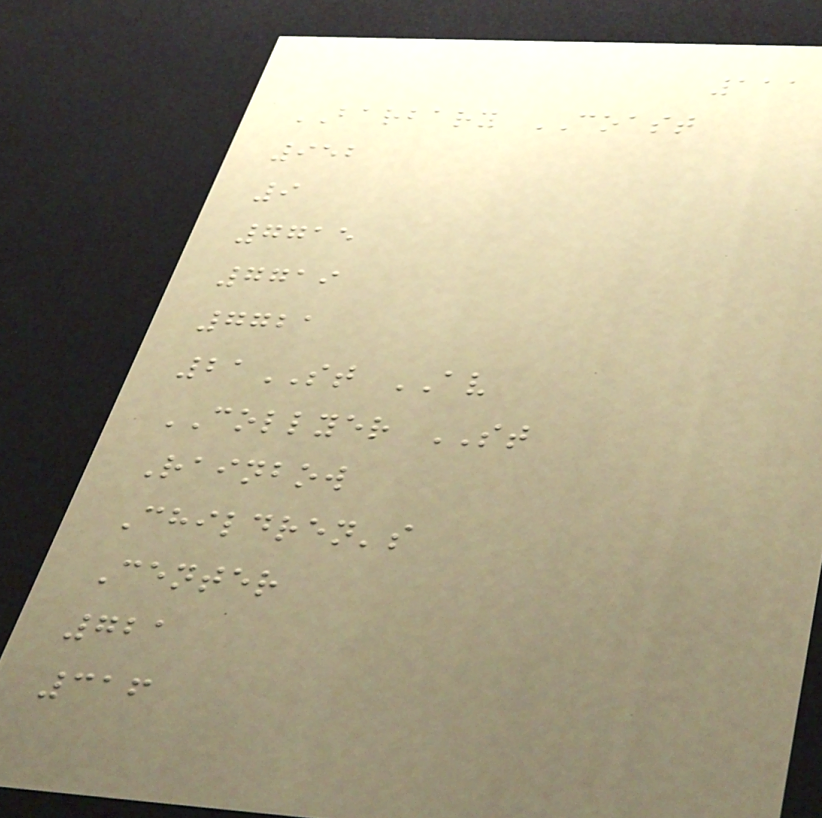111
BARBARY COAST
952
9
7715
7719
7721
21ST AV
COLLYER ST
Rainbow
Children's
Center
721
316
